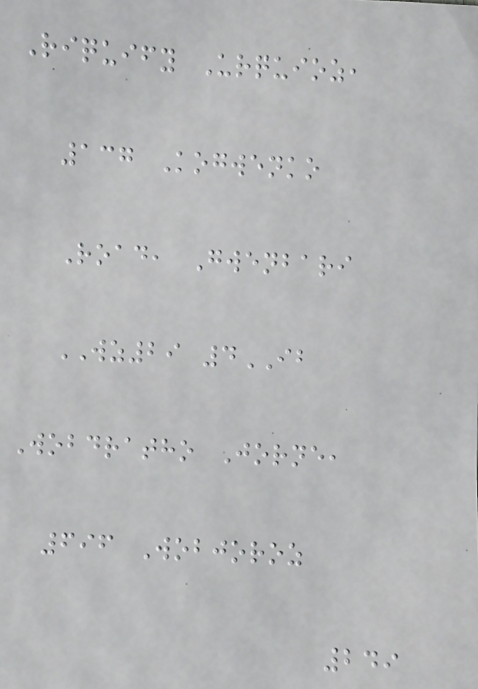Riquify Urquioz,
137 Kogwenko
Road, Gwenbari
WZ29 4IB
Wobdratho Jorne,
696 Wobjoroz
249
